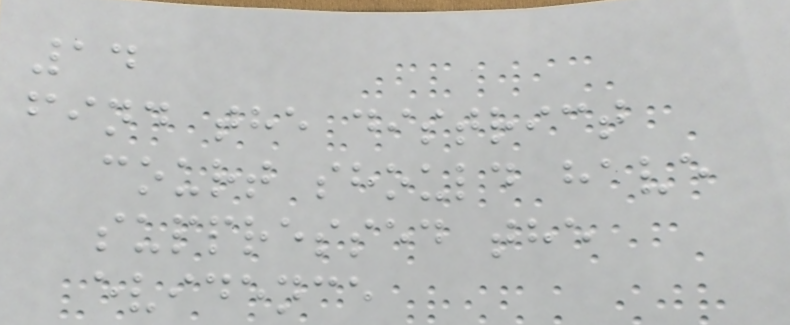14
find the district
court should have
suppressed the
evidence
